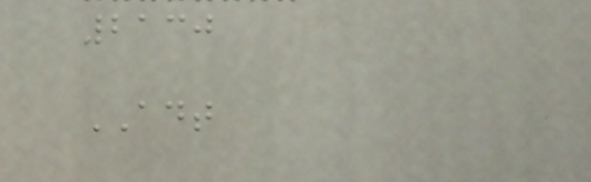2130
ADT
